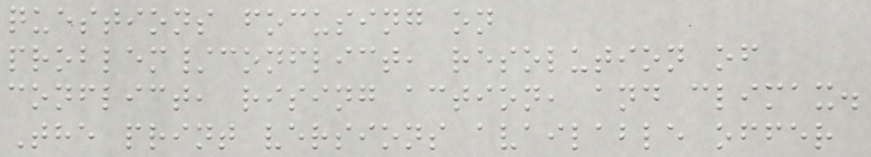questions focusing on
problem/conflict, resolution of
conflict, rising action, and climax.
The print versions available offer
